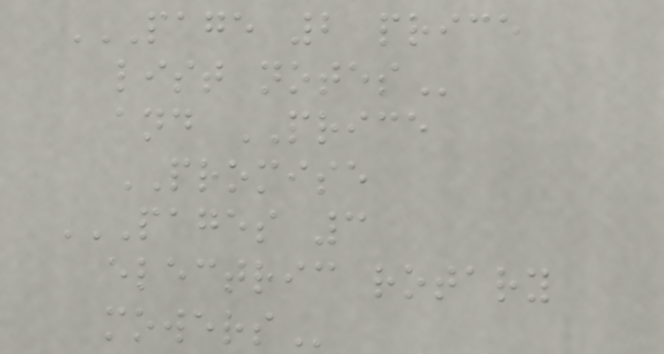PAGE 2 PRICE
LIST NOTES
and PRICE
PROMISE
PAGES 3
ELECTRIC ROTARY
MOWERS
